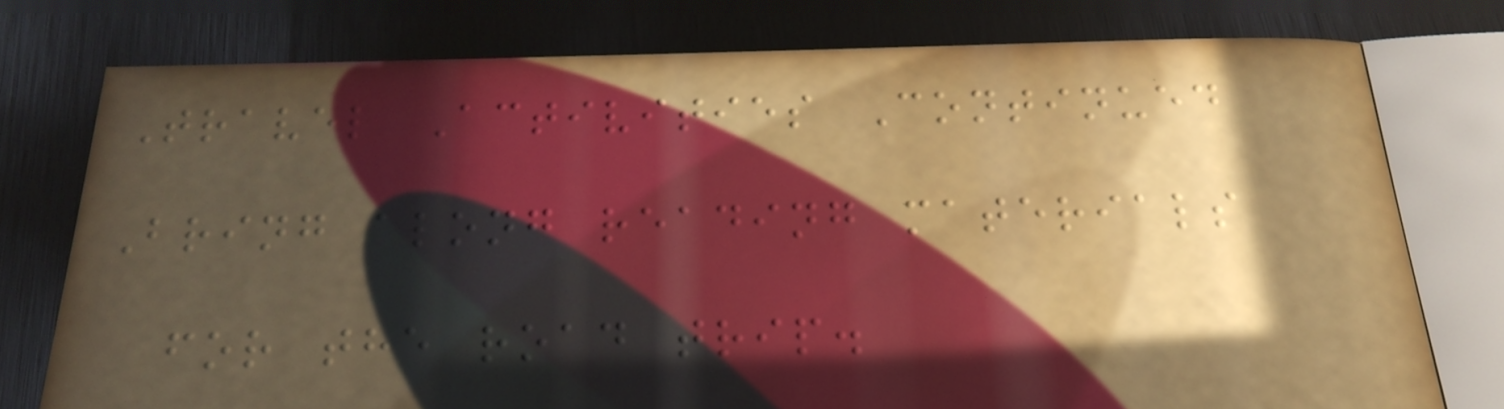Travel Activities Continued
Bring along reading materials
for the road trip.
